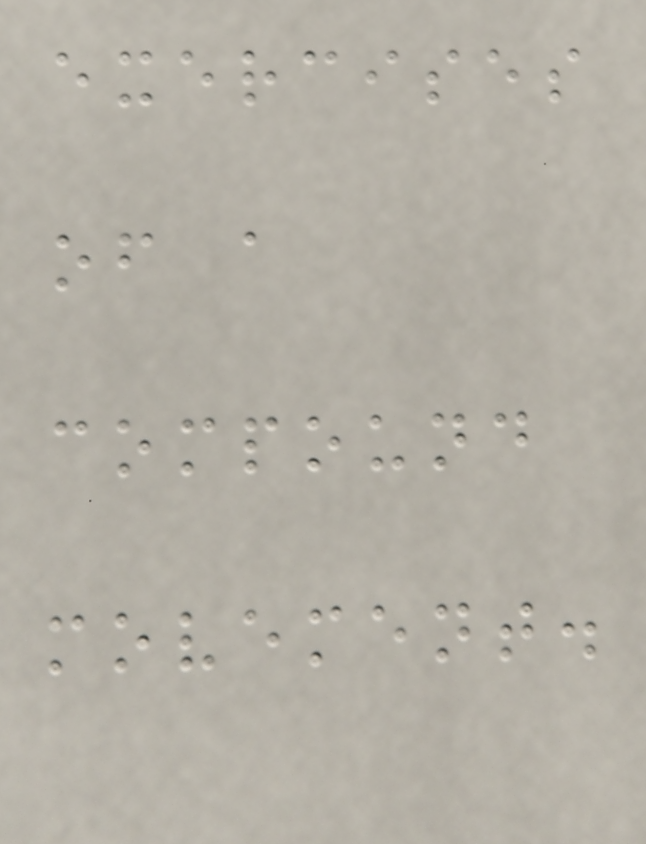exercises
of a
compound
movement.
